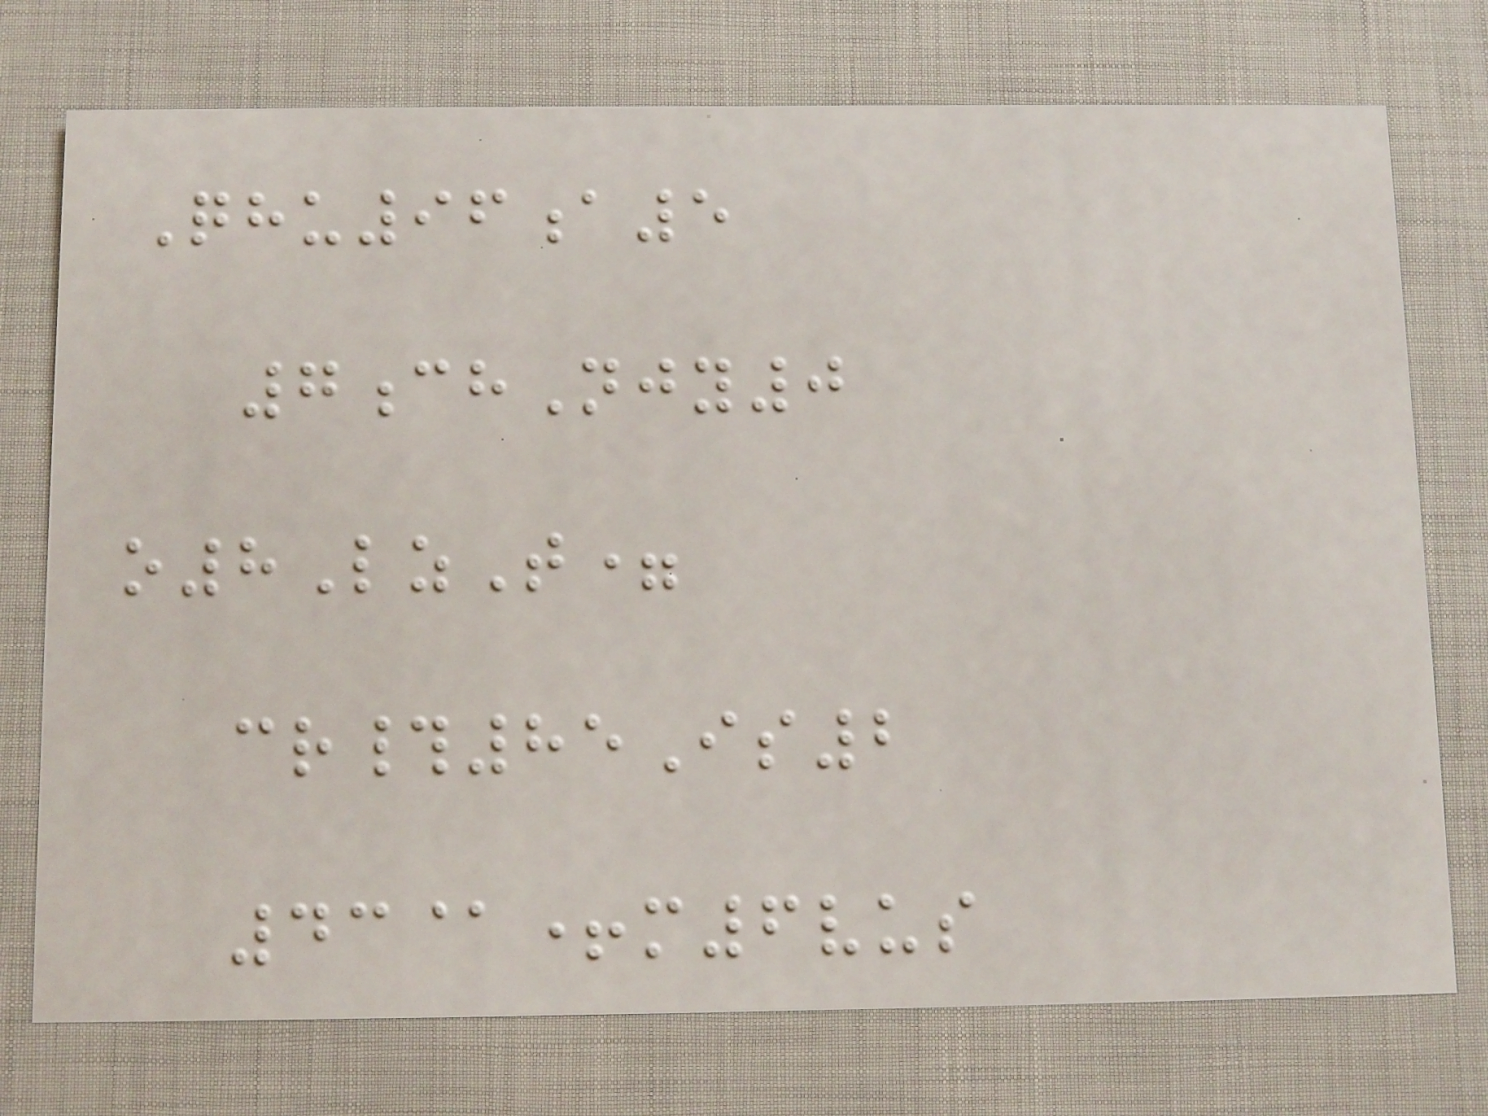Qhu96a5
7chNjy0
o8LzT=
cr#85Is2
43@+m6vus
